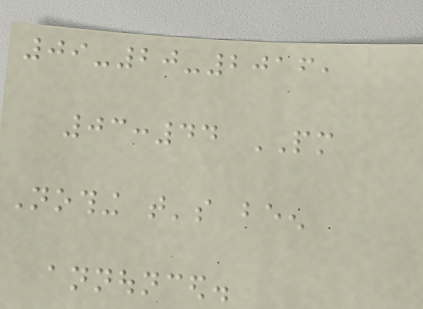09-20-2016,
03:44 PM
Nothing that's been
announced.
